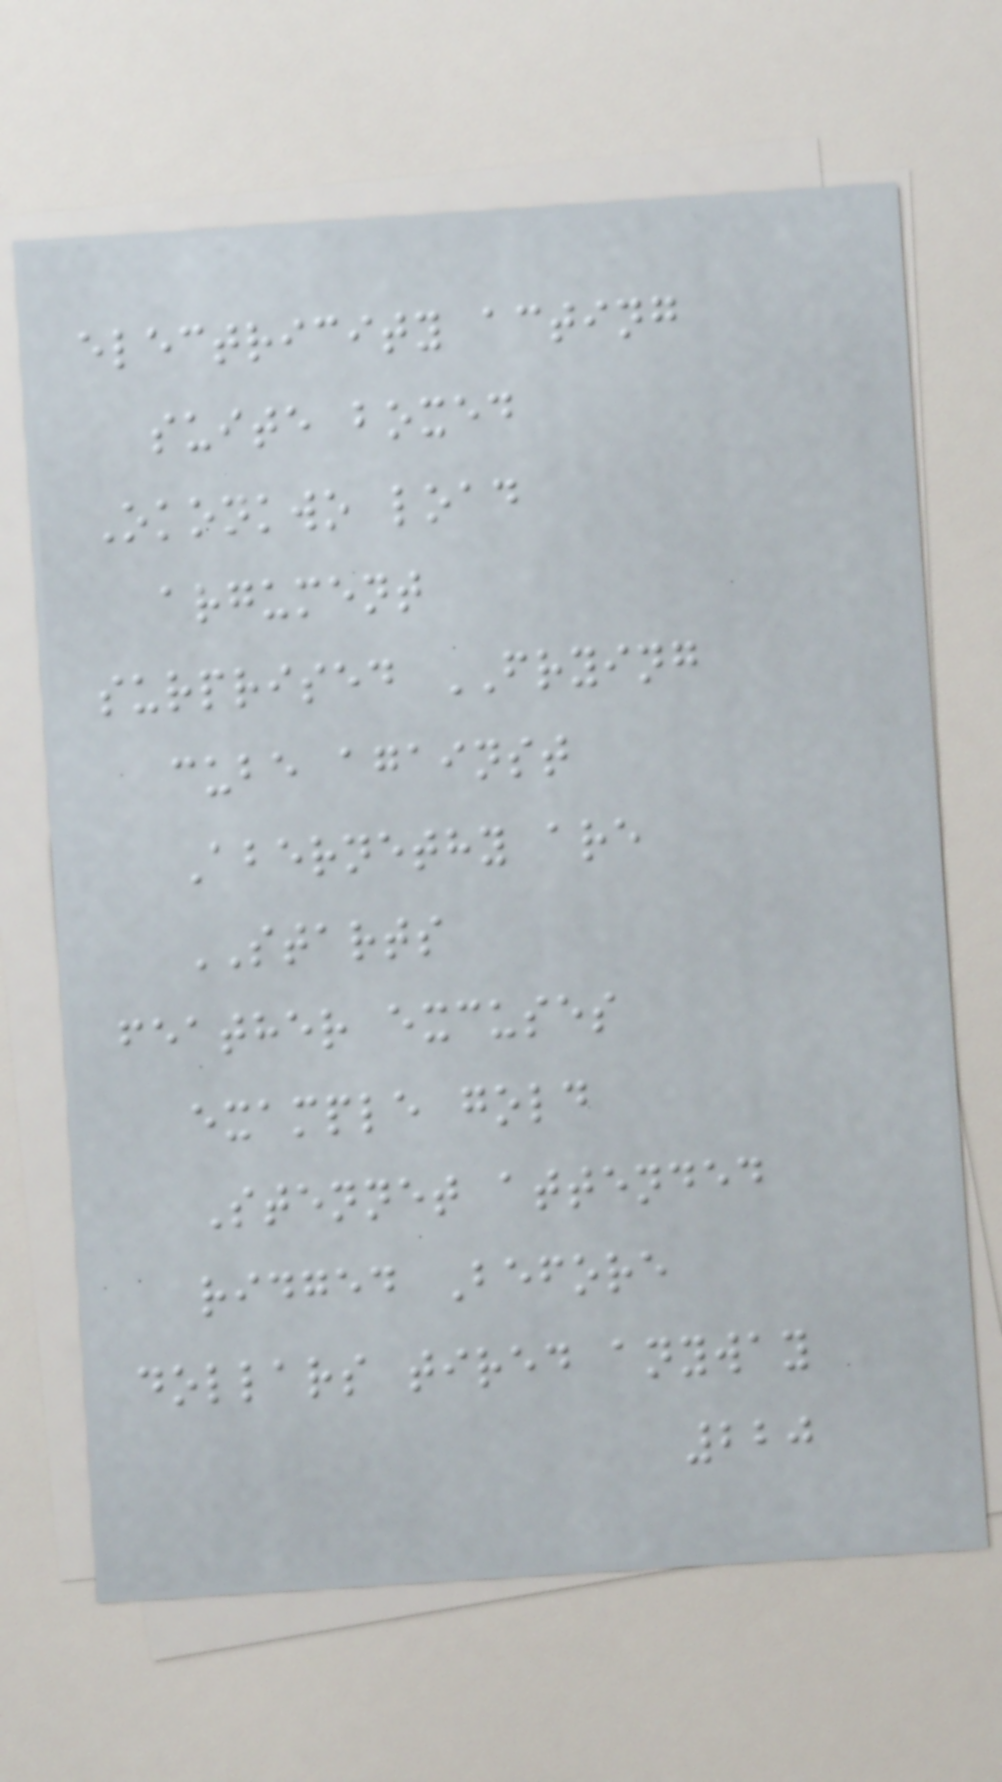electricity acting
suite boxed
Okonkwo load
argument
surprised FRYING
cube against
Abernethy are
STARTS
feather excuses
example gold
Stennet attended
ridged Before
dollars tired anyway
220
